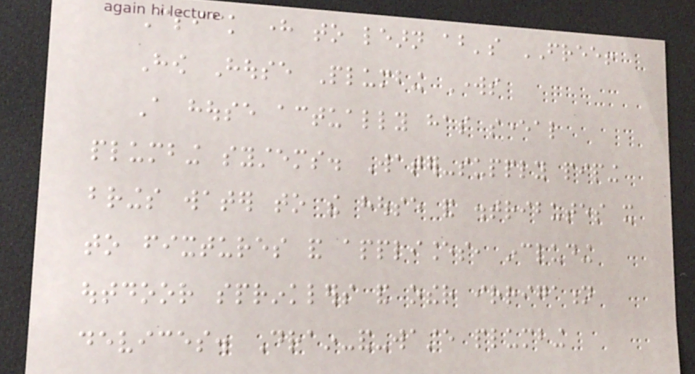Click here to learn about's FREE!
How House Plumbing Works
A house actually has several
plumbing systems. Water-supply piping
brings water to the house and distributes it
to fixtures and appliances, including
outdoor sprinklers and other irrigation
devices. Drain-and-waste plumbing
